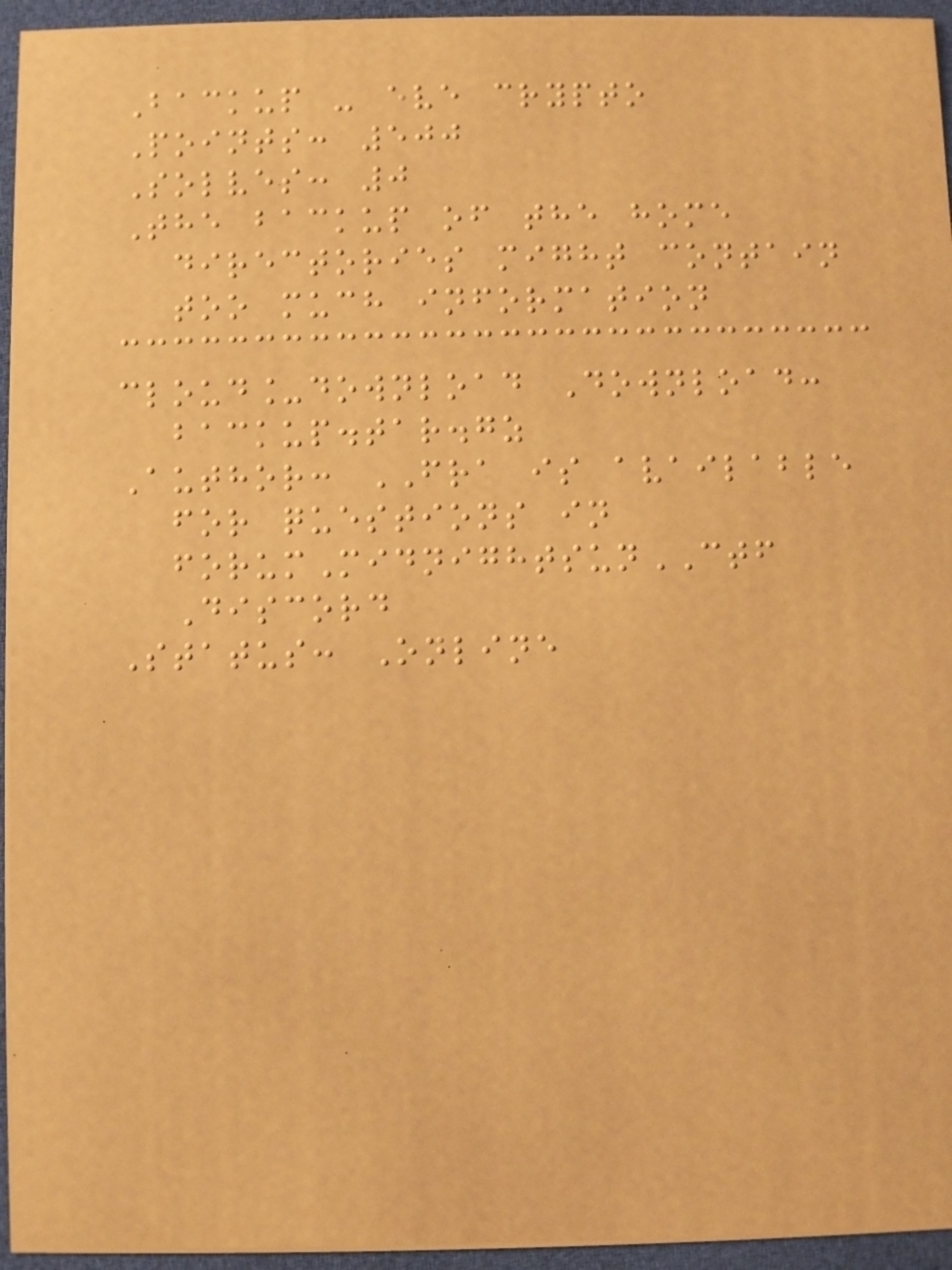Backup - eve crypto
Points: 500
Solves: 0
The backup of the home
directories might contain
too much information
cloud_download Download:
backup.tar.gz
Author: FRA is available
for questions in
forumMidnightsunCTF
Discord
Status: Online
